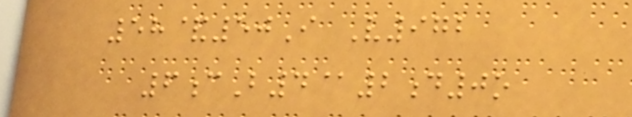58&50I V972
6cB4@2d0o
